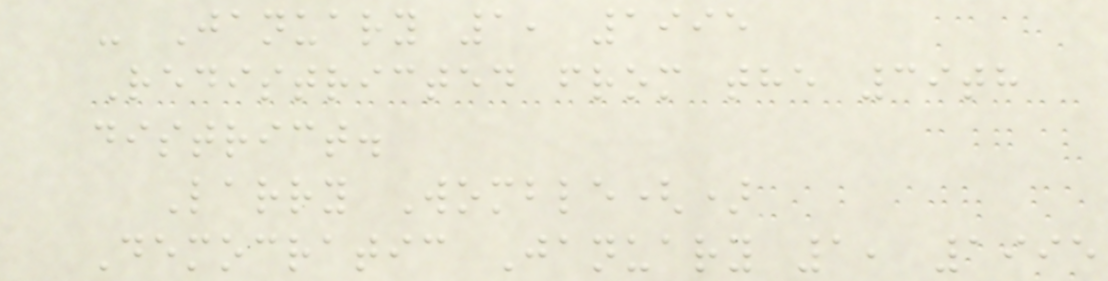- January 1, 1995
Redistricted from the 39th
district.
Larry Womble()
Democratic January 1, 1995
